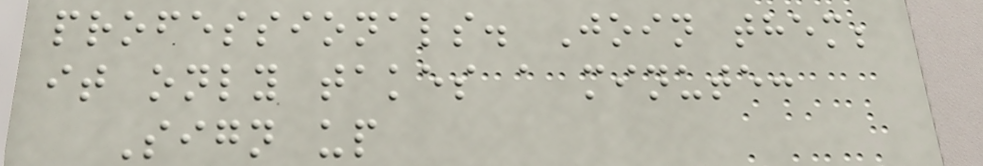professionals. Join them;
it only takes a minute:
Sign up
